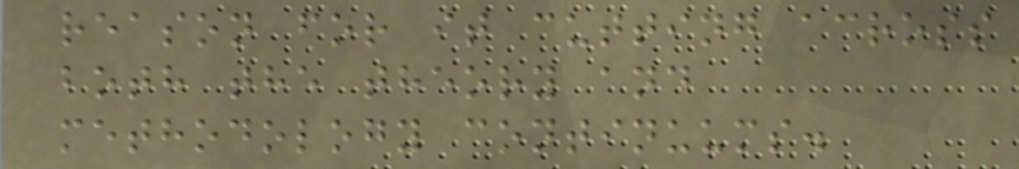reason for it cutting across
both the theory and
methodology continuums.
